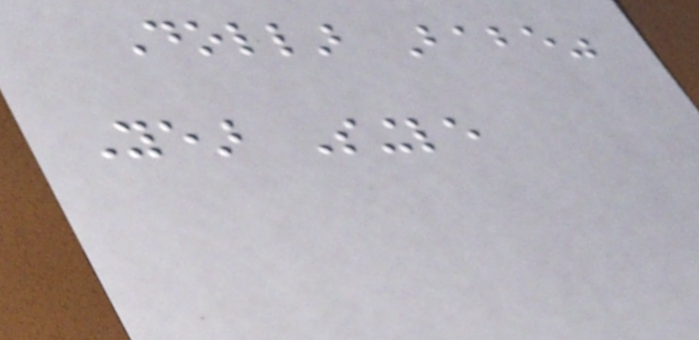Dollar Babe"
Year Single
